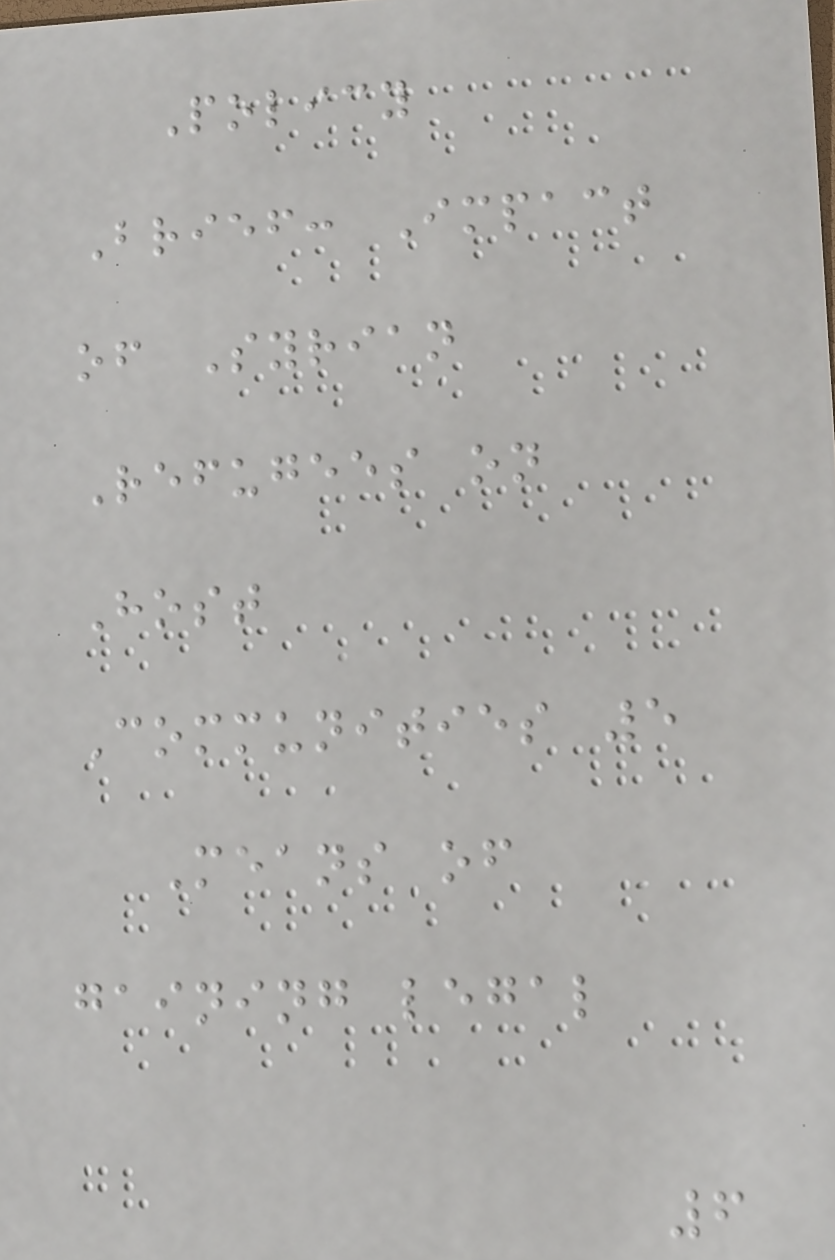Policy
Brief: Impact
of Syrian
Refugees on
Host
Communities 5
Means of
gaining legal
6
